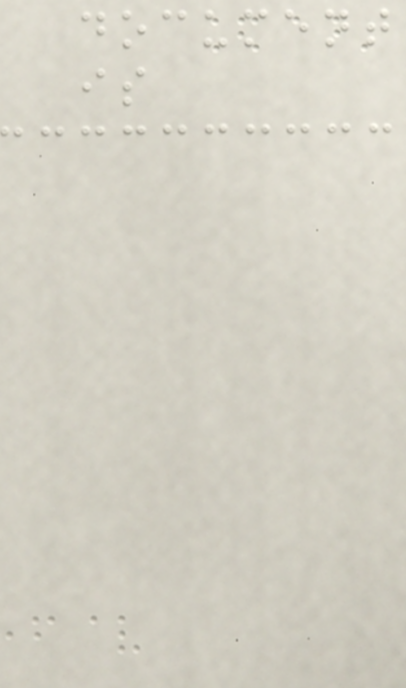document
is
